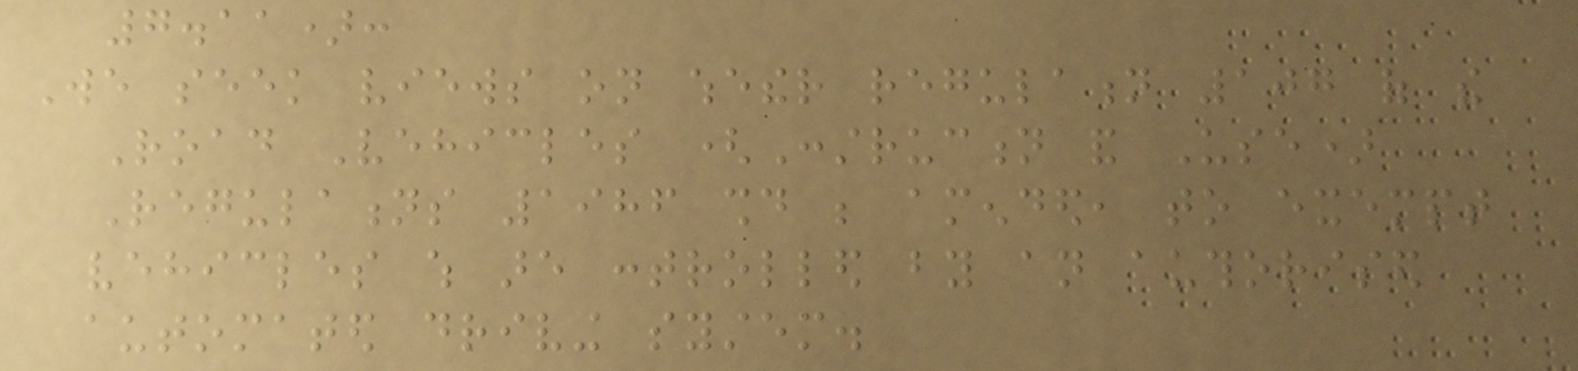7.11):
We seek views on whether regulation 107 of the
Road Vehicles (Construction and Use)
Regulations 1986 should be amended, to exempt
vehicles which are controlled by an authorised
automated driving system.
